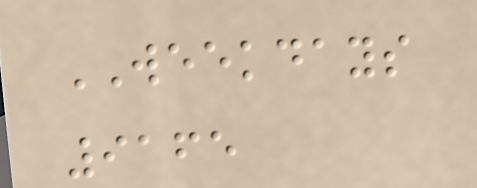WEEKDAYS
9165
